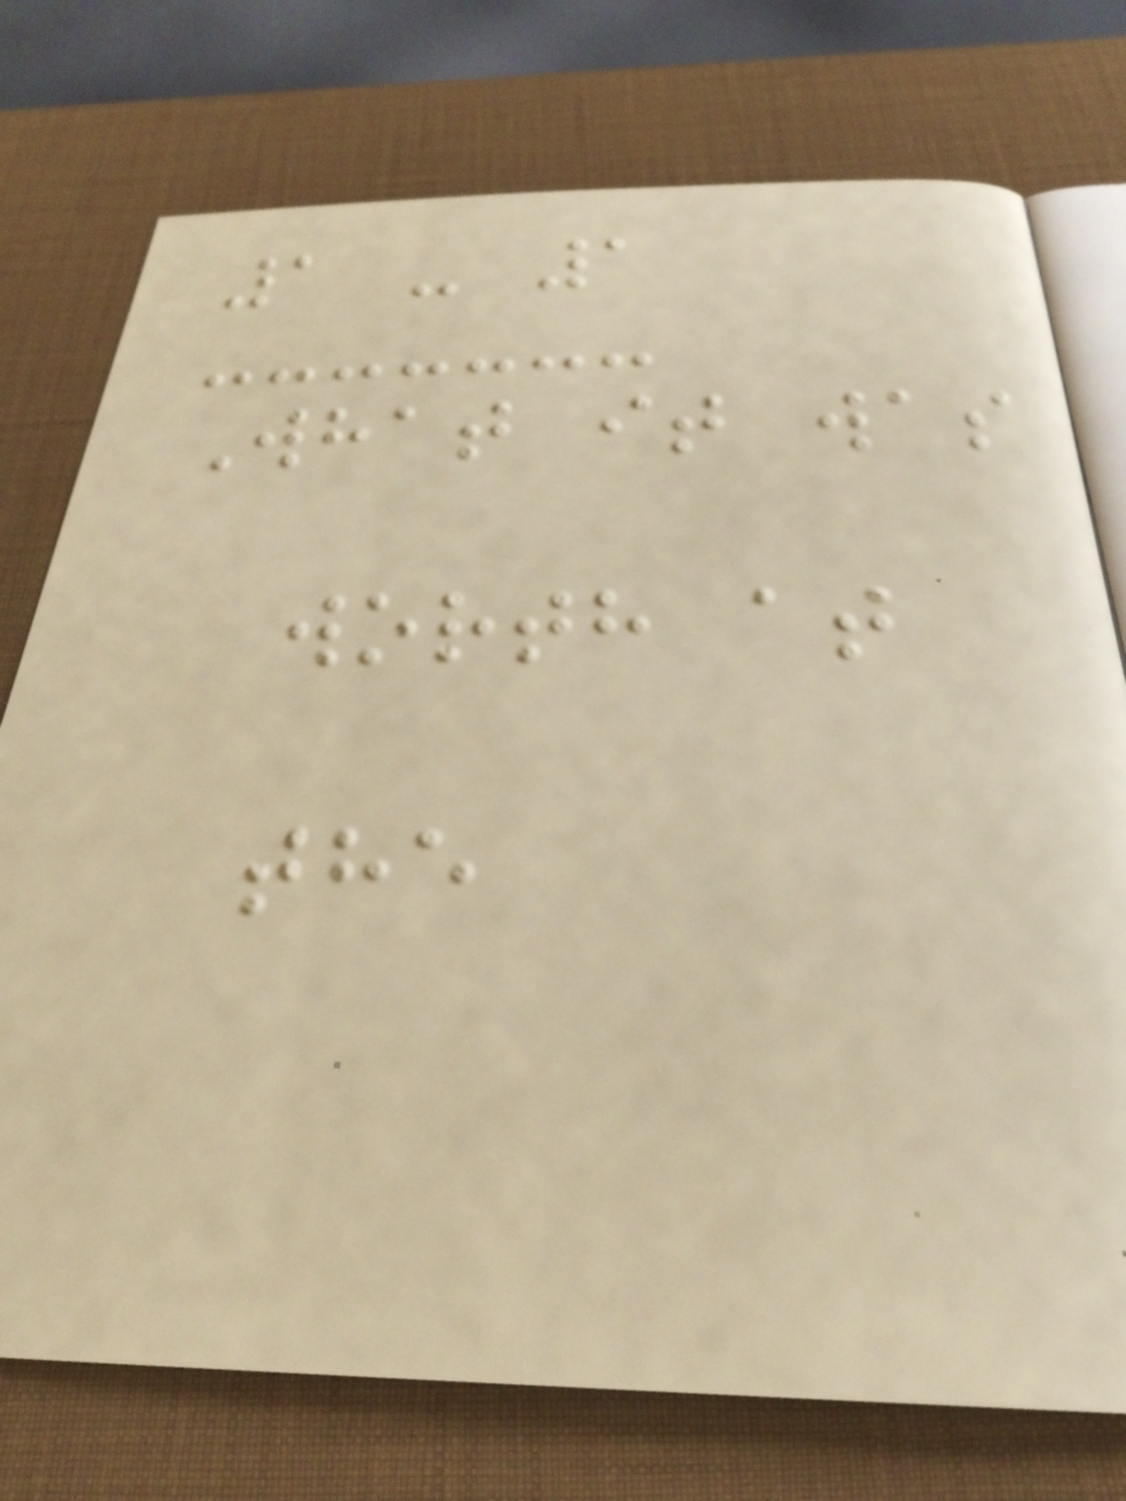1 - 1
What it was
worth at
the
